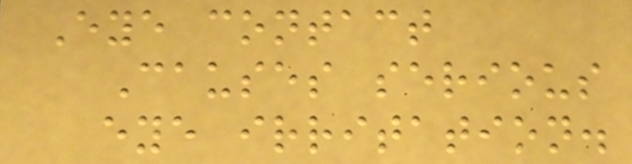Eye contact
Causes serious
eye irritation.
